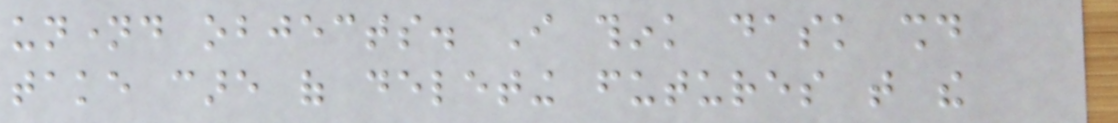unnamed objects. I think dask should
take care of deleting futures that the
